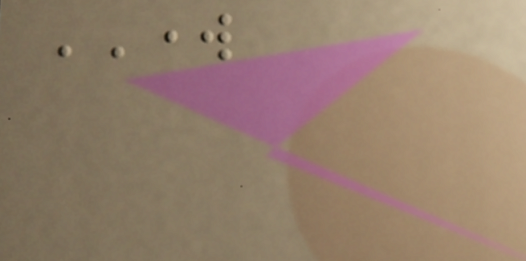WORK
